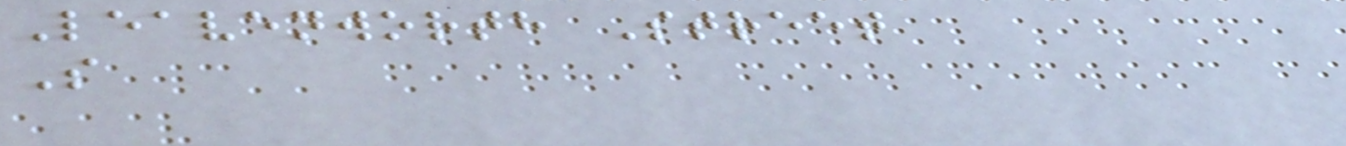Leavenworth Street
S
